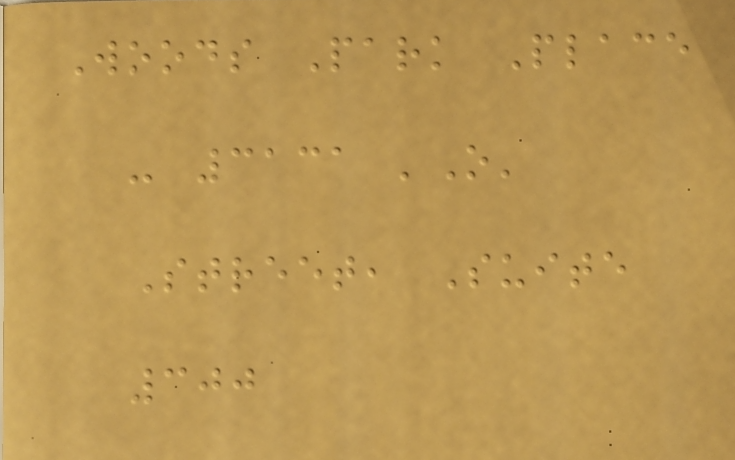Woods Park Place
- 3131 'O'
Street, Suite
300
